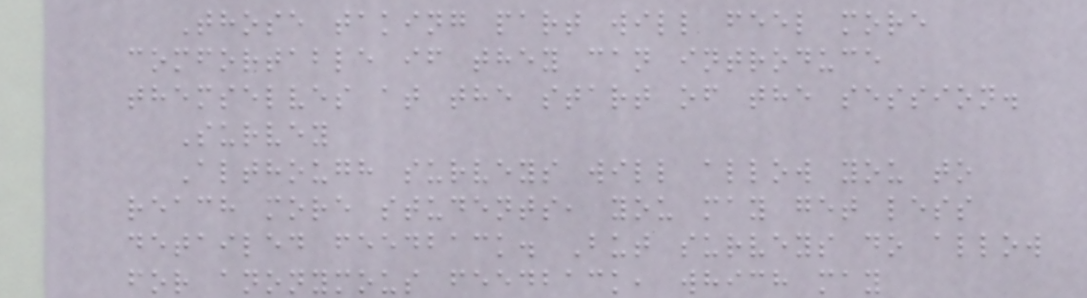Those taking part will feel more
comfortable if they can introduce
themselves at the start of the session.
Survey
Although surveys will allow you to
reach more students, you may get less
detailed feedback. But surveys do allow
for anonymous feedback, which may
